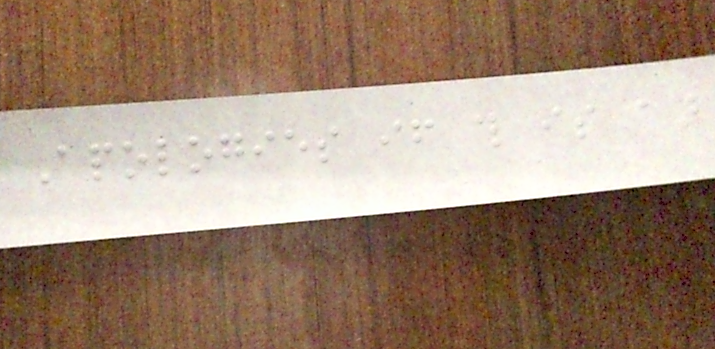Apologies if this is an
